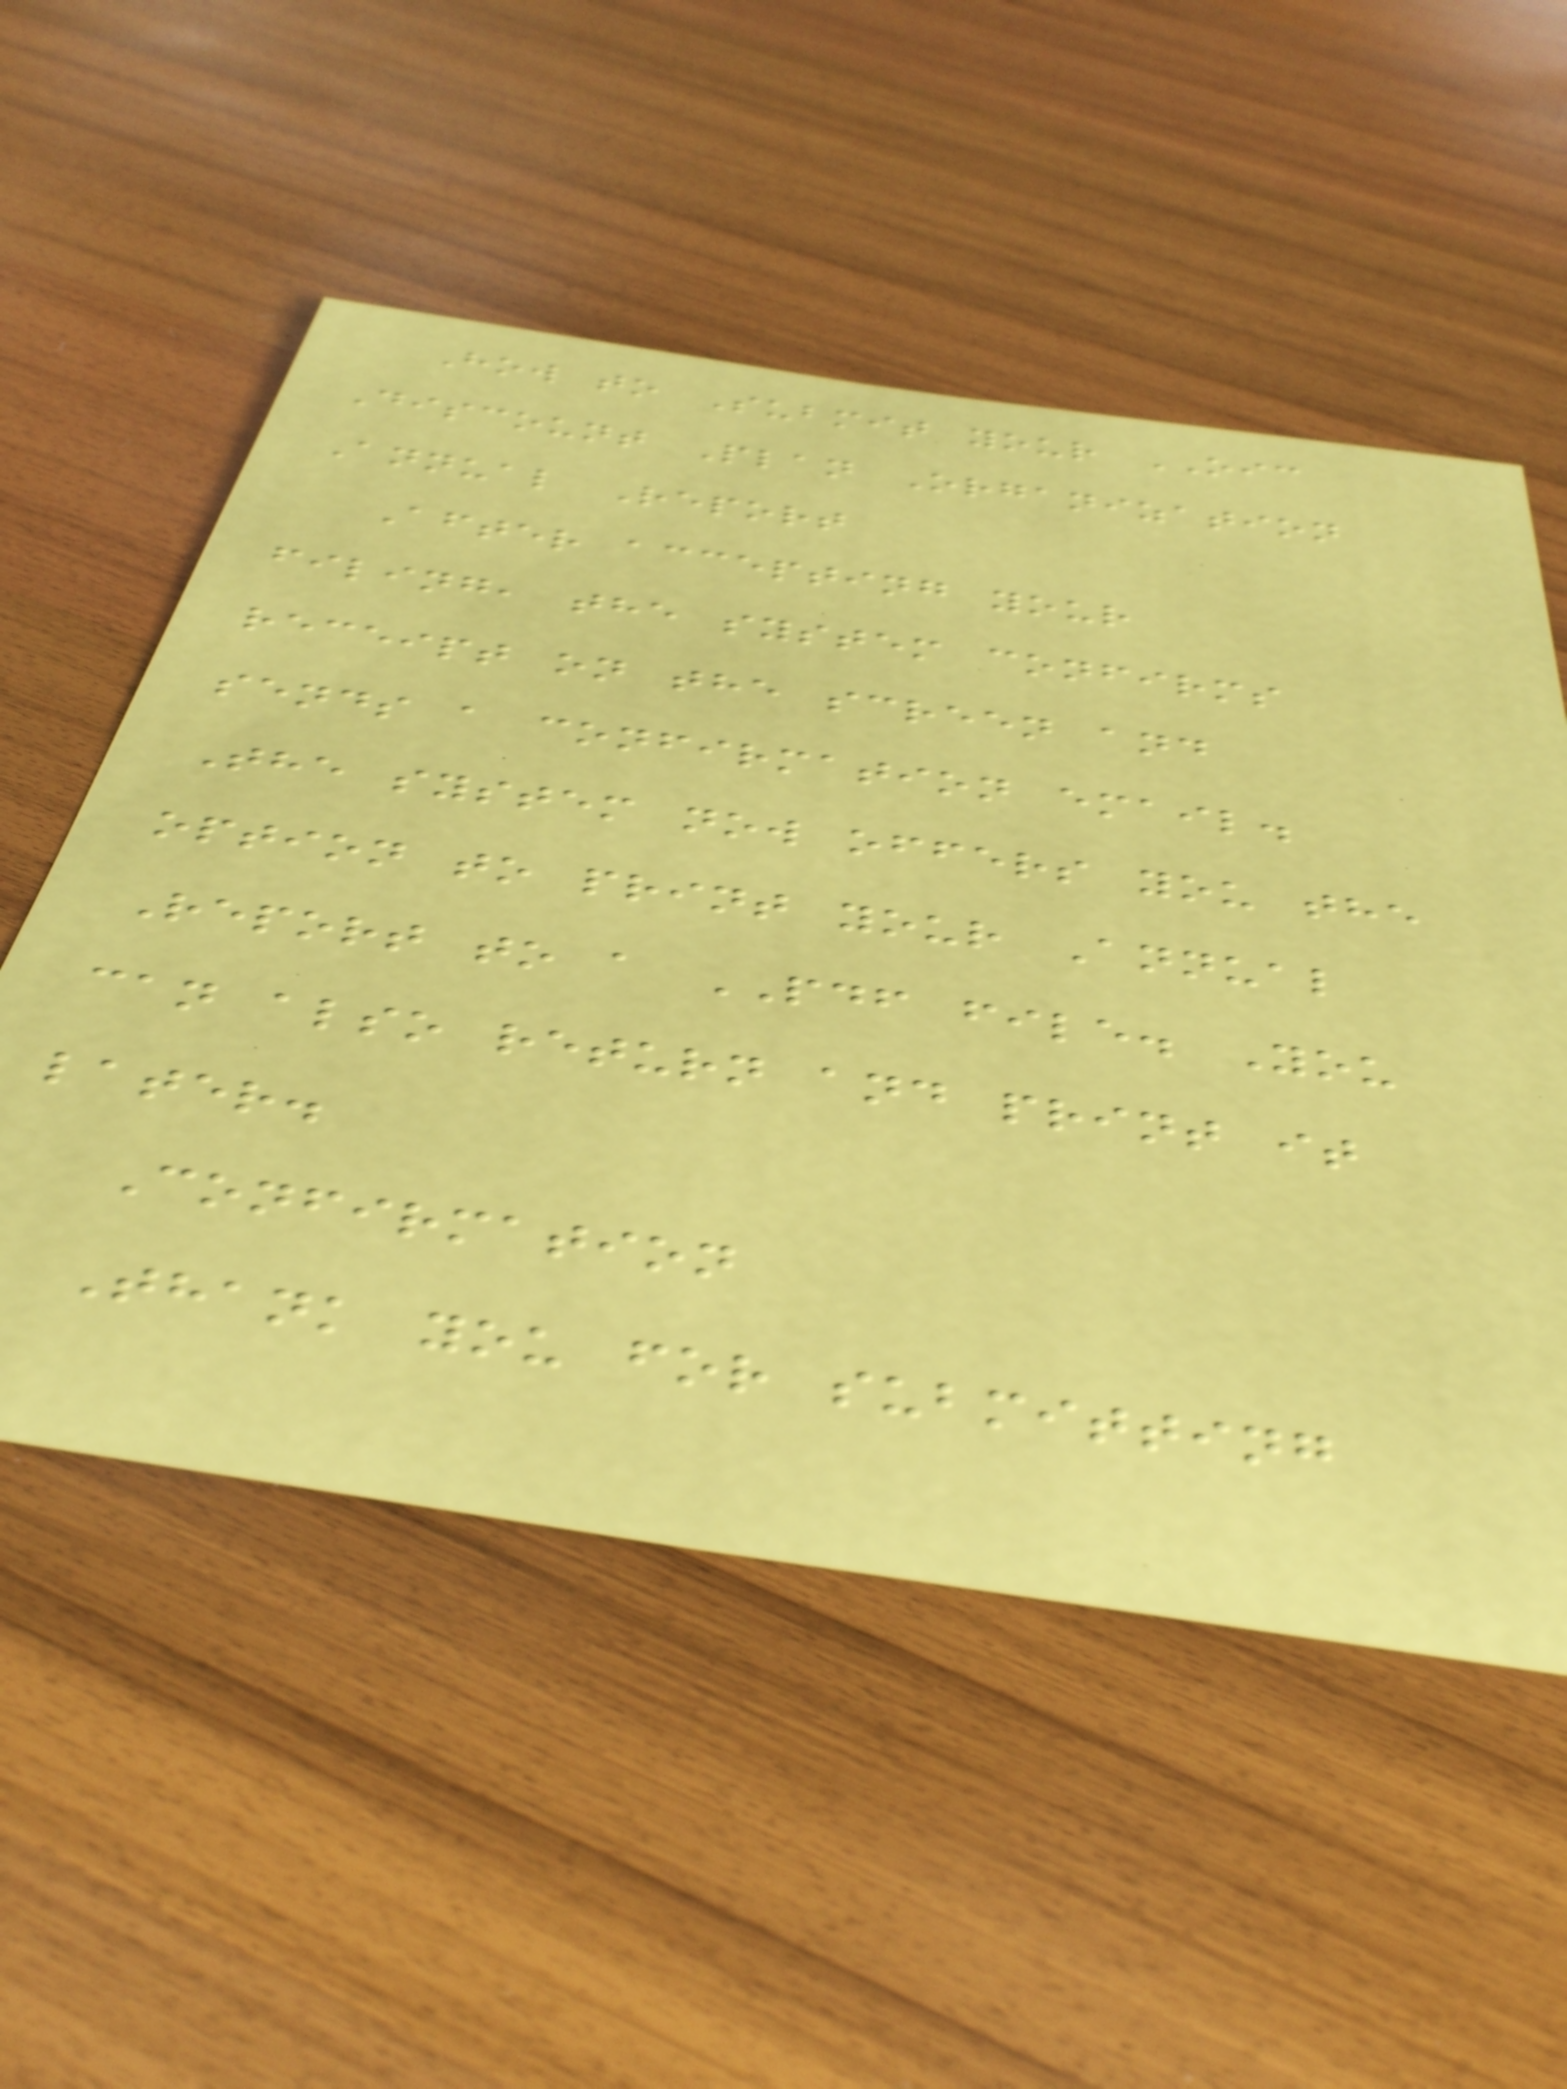How to Submit your OIC
Discount Plan Organization
Annual Report
After accepting your
filing, the system confirms
receipt on the screen and
sends a confirmation email.
The system now offers you the
option to print your Annual
Report to a PDF file. You
can also return and print it
later.
Confirmation
Thank you for submitting
